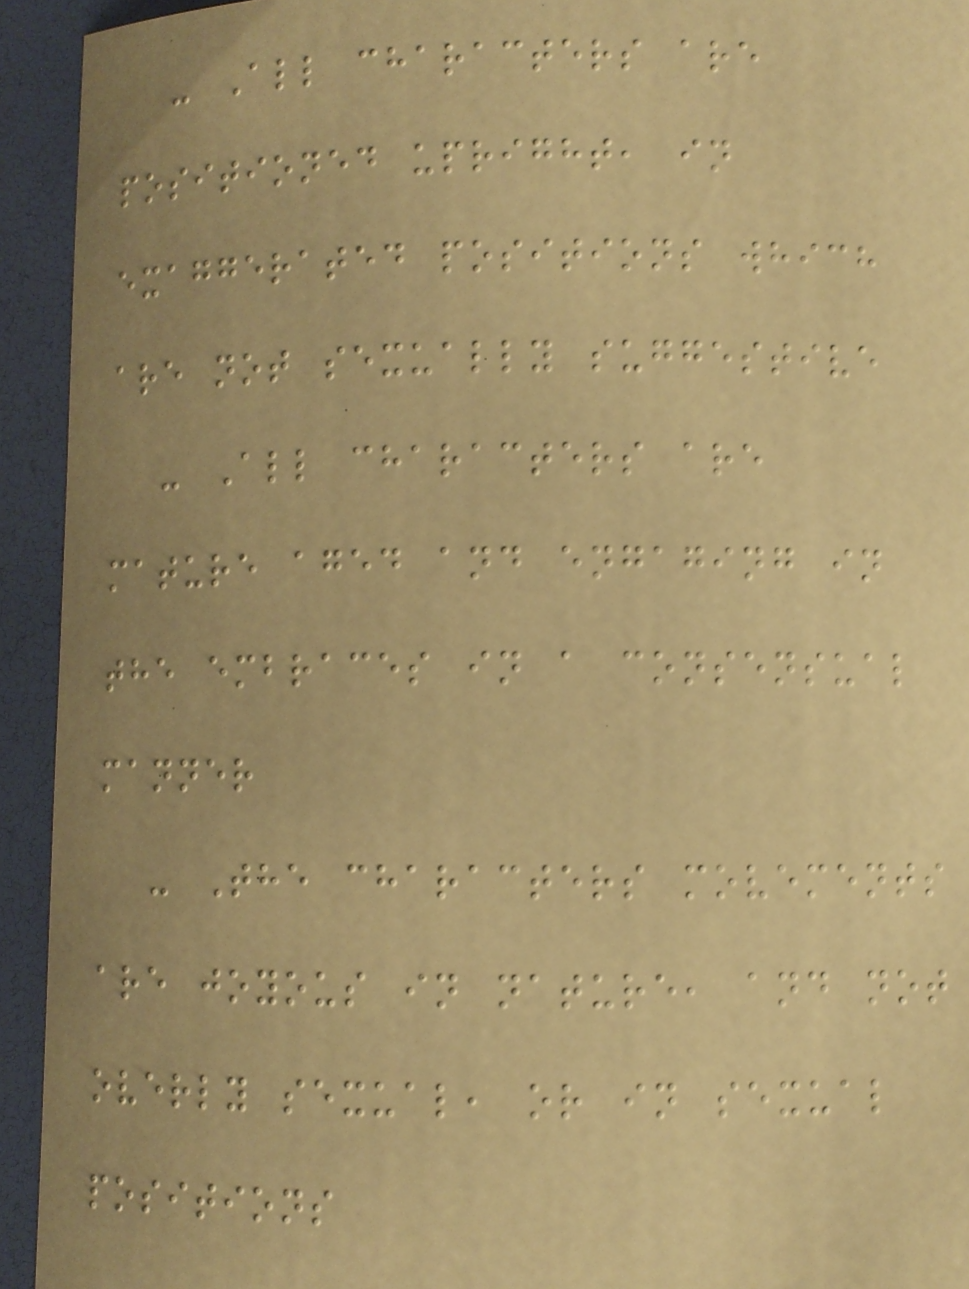- All characters are
positioned upright, in
exaggerated positions which
are not sexually suggestive
- All characters are
mature aged and engaging in
the embraces in a consensual
manner
- The characters movements
are joyous in nature, and not
overly sexual, or in sexual
positions
